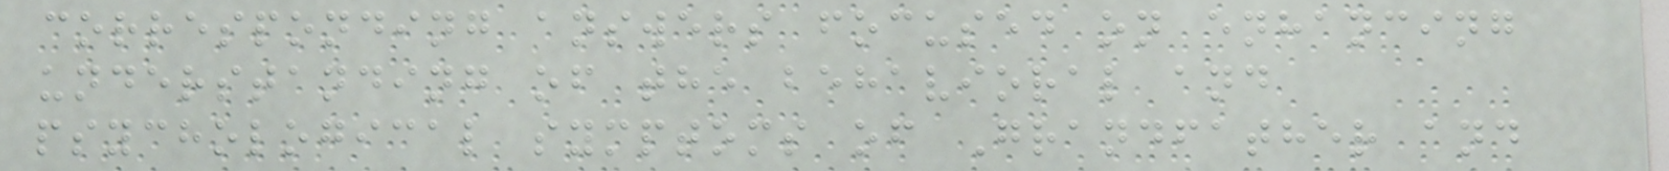corresponding answers focused on enhancing
understanding of the behavioral and
psychological symptoms of Grandfather and
